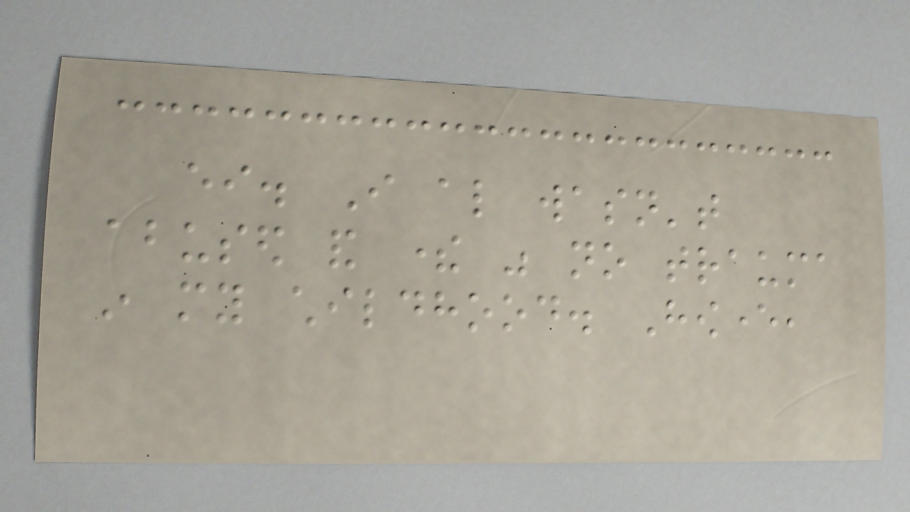either. I also wasn't
abused and there was no trauma
in my childhood. However,
